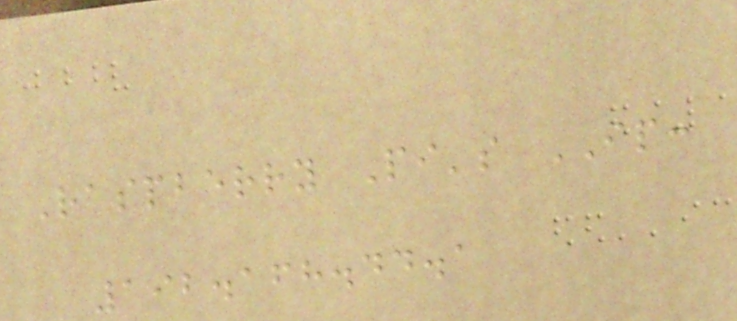Raspberry Pi's IP:
192.168.44.1
